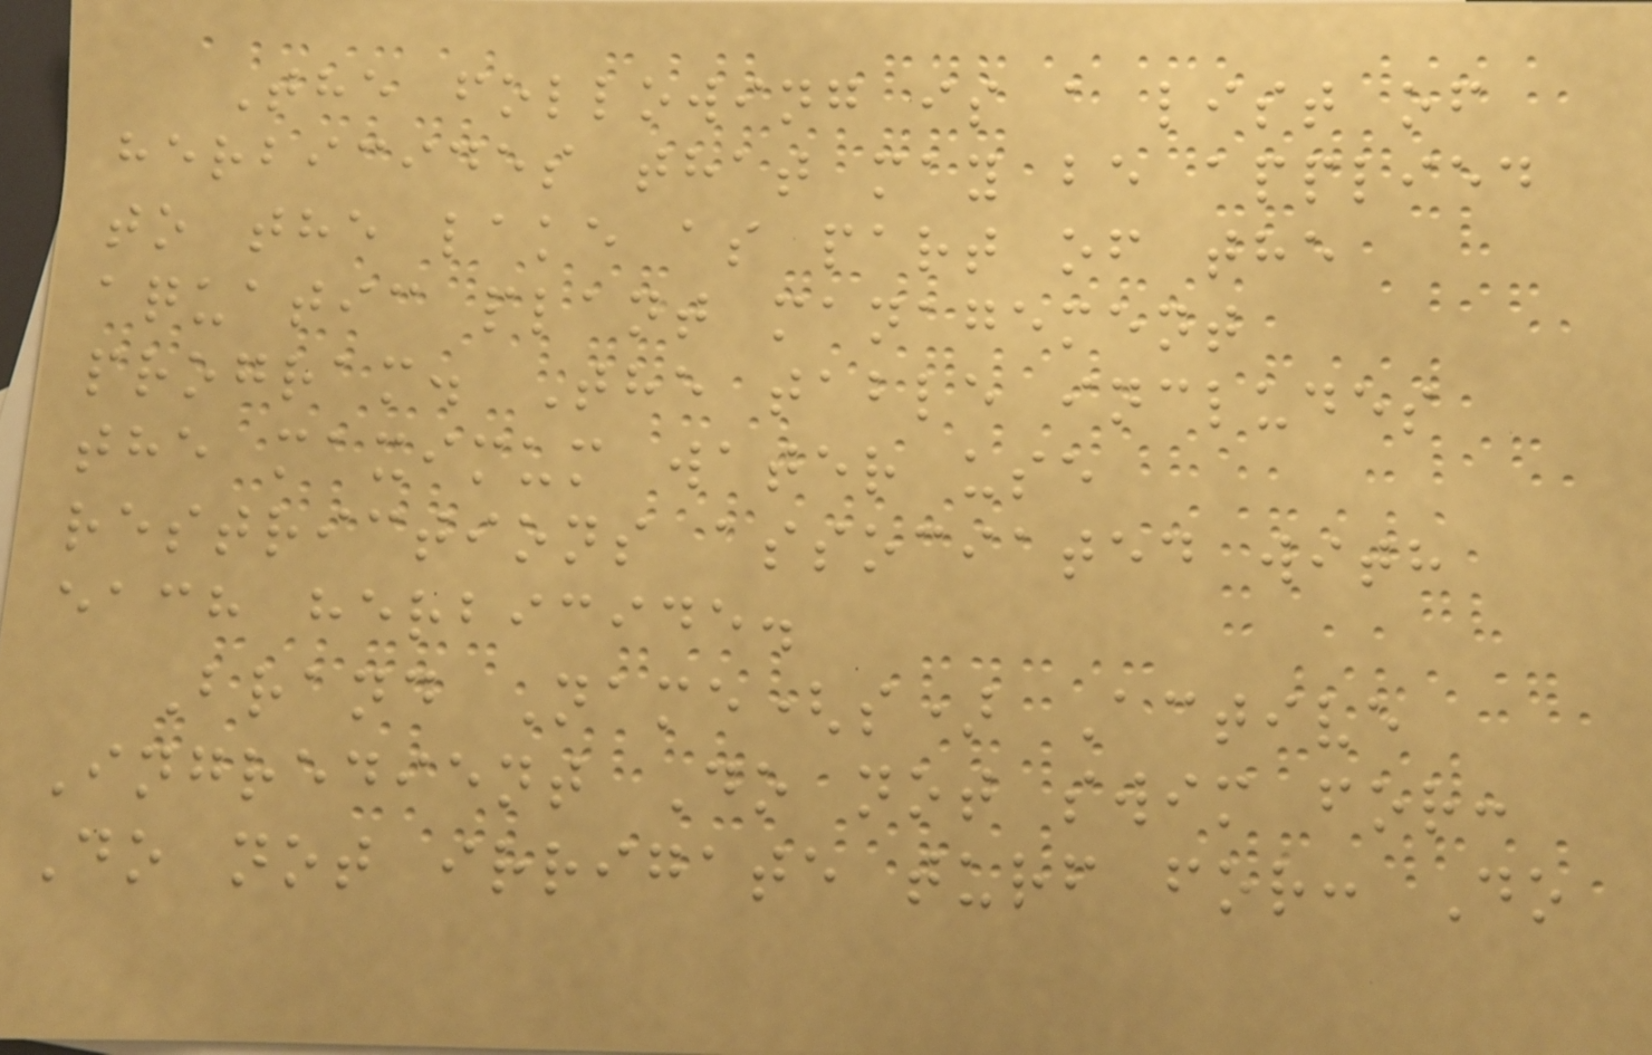The following is a list of
herbicides that may be applied
to the lake as part of the
aquatic plant management
program. The table includes
the maximum water use
restrictions associated with
each herbicide.
Brand Name(s) Active
Ingredient Do not swim for:
Do not irrigate turf for: Do
